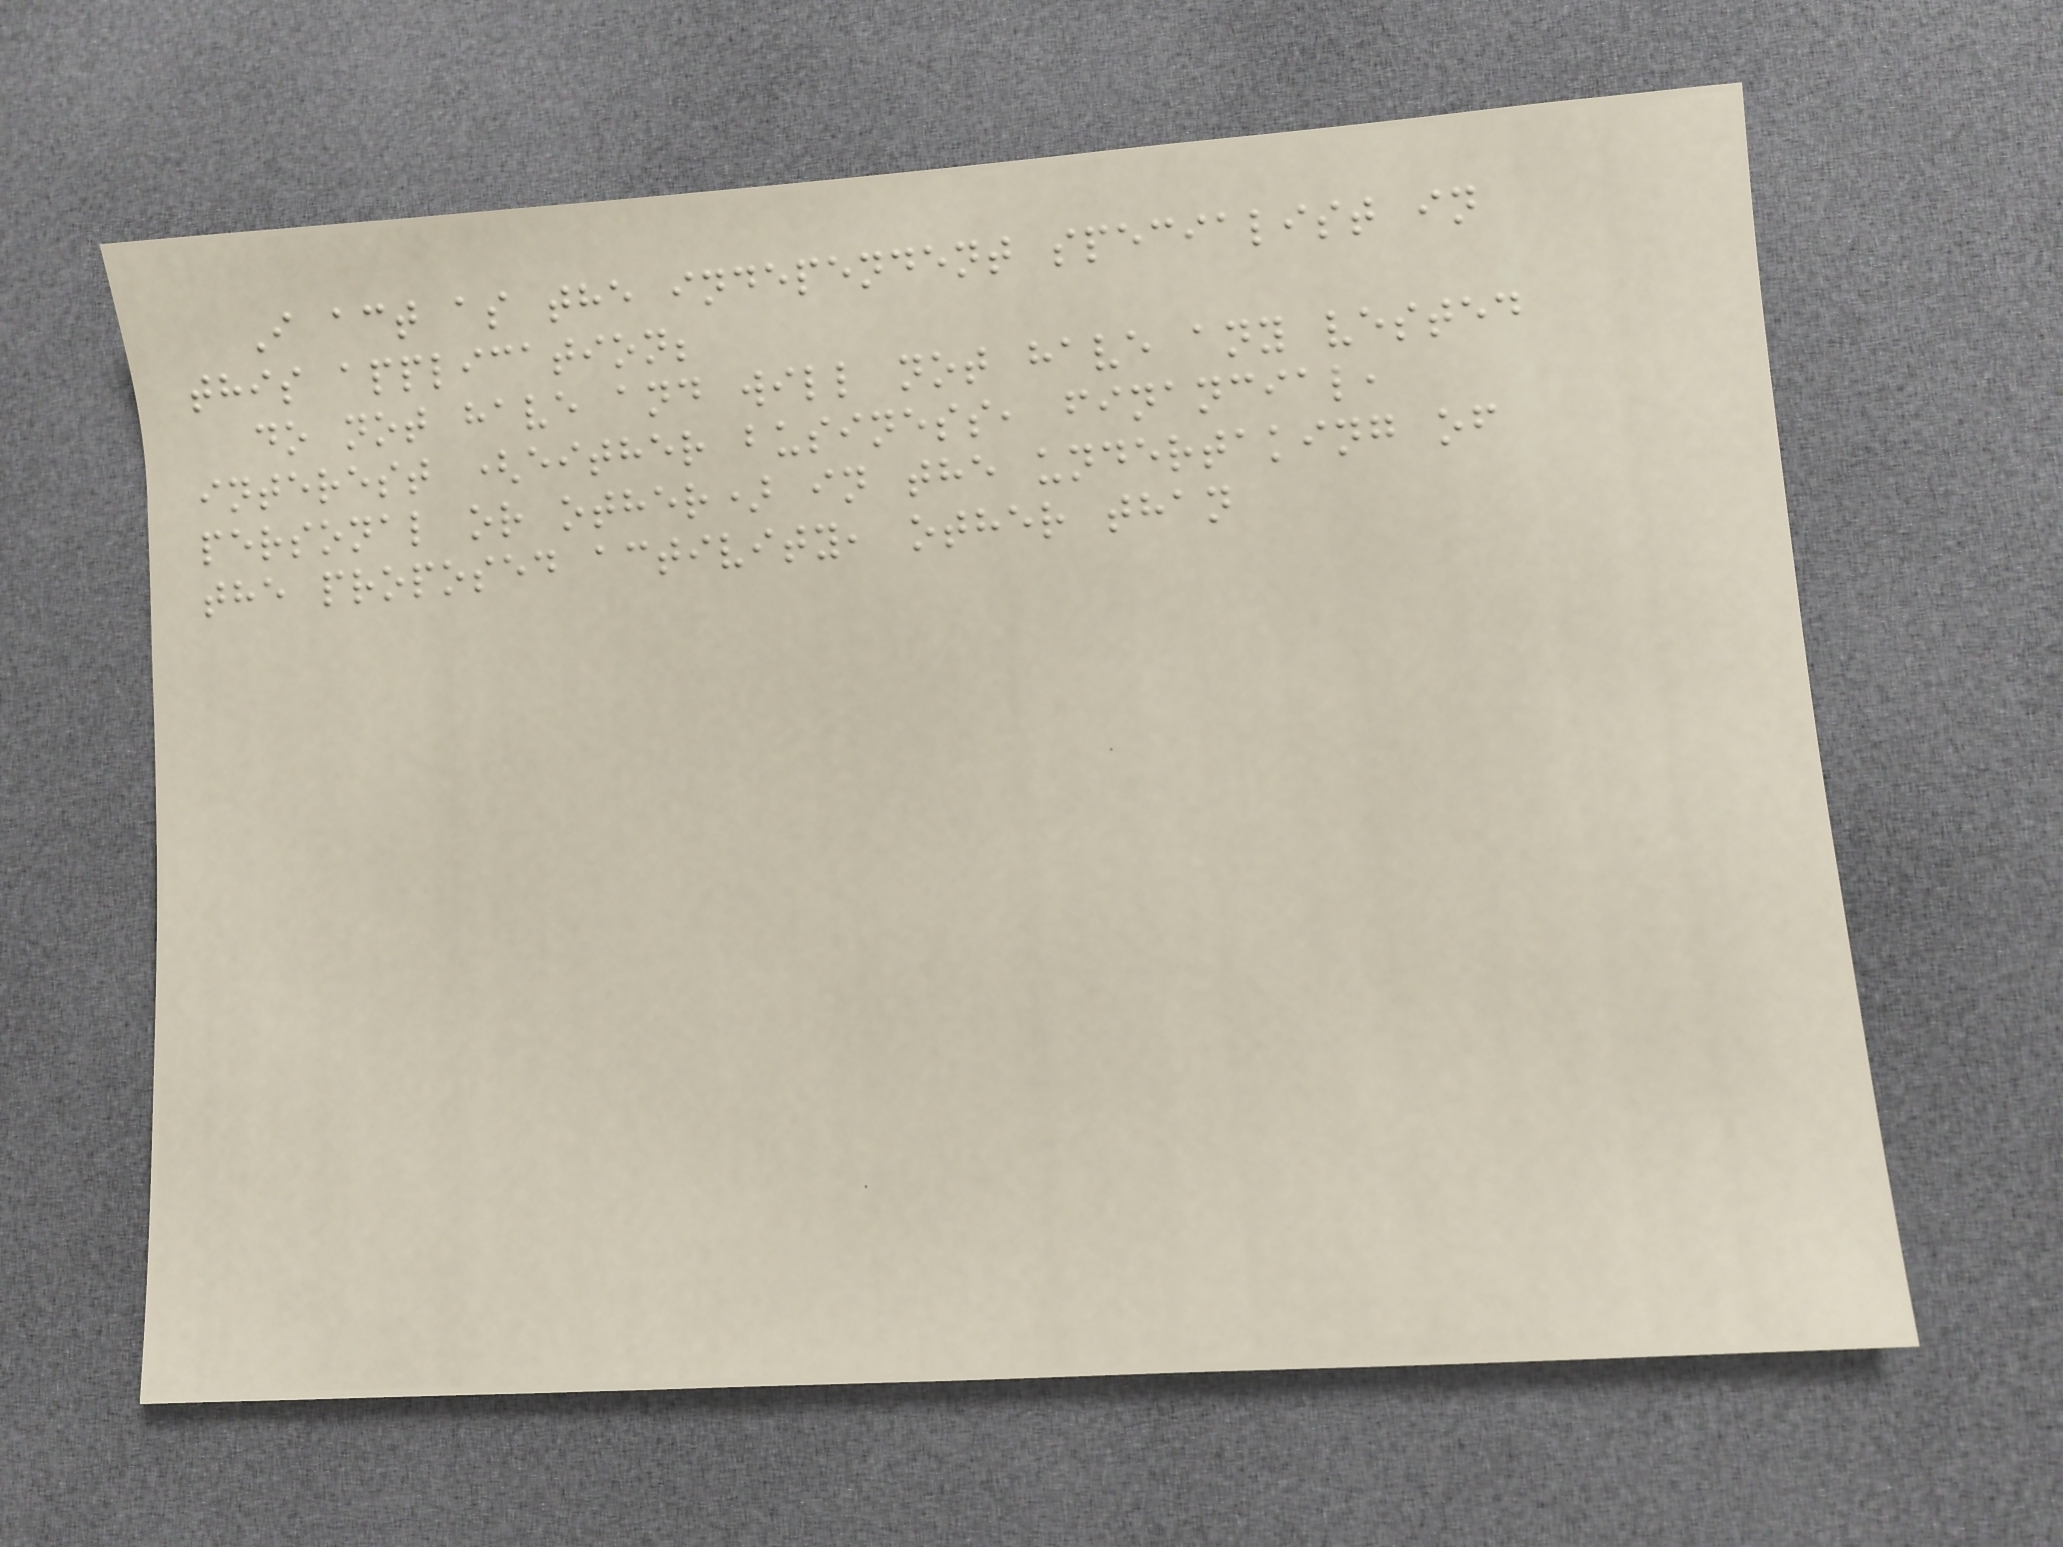I act as the independent specialist in
this application;
do not have and will not have any vested
interest (either business, financial,
personal or other) in the undertaking of
the proposed activity, other than
